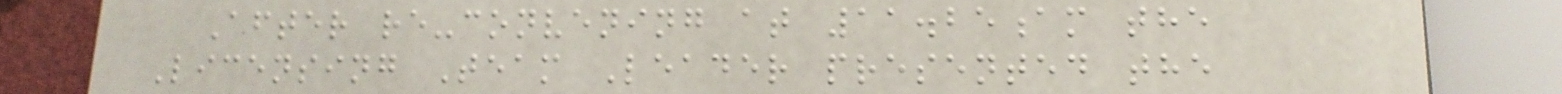After re-convening at 11.25am the
Licensing Team Leader presented the
